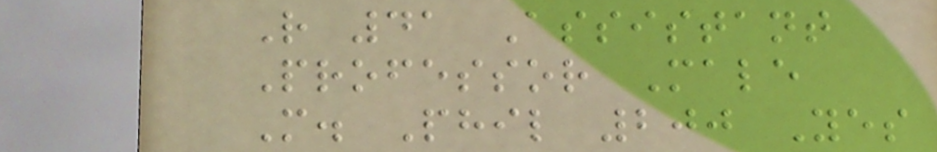R 41 Assistant
Professor Male
M. Phil 200 Yes
